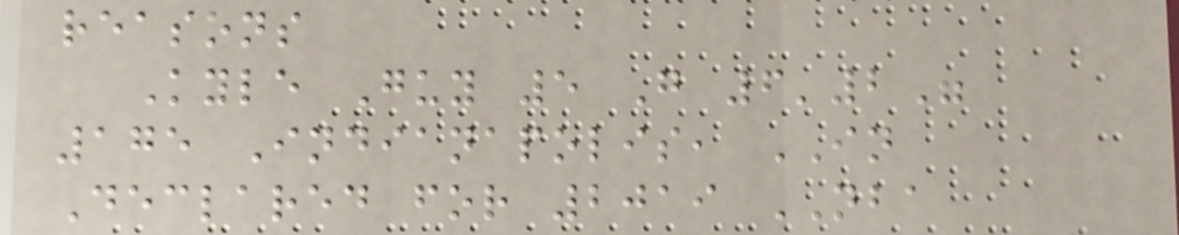reasons
Kyle Guy 5 G 6'2"
175 Indianapolis, IN
Declared for 2019 NBA
